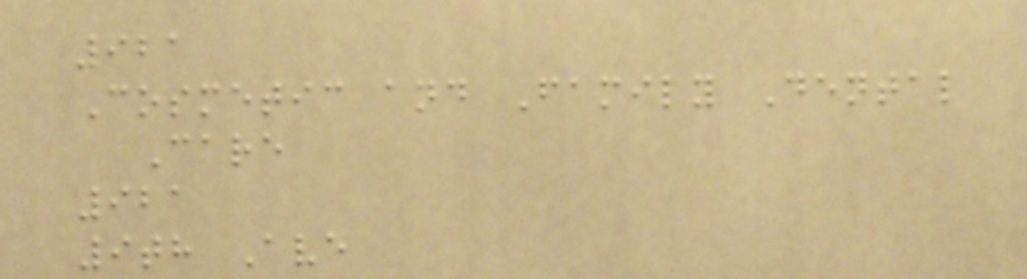921
Cosmetic and Family Dental
Care
921
9th Ave
